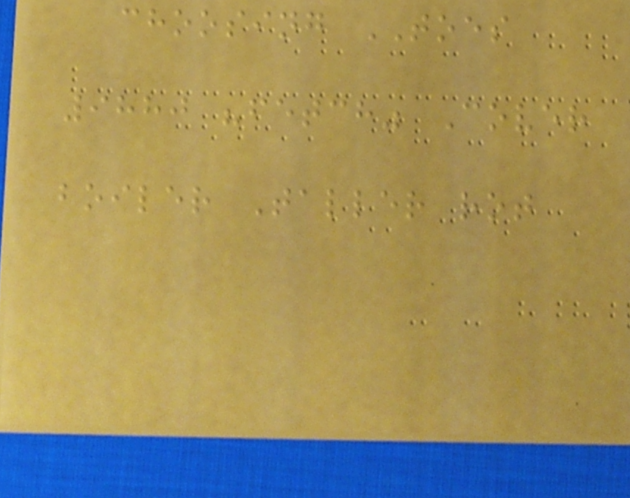choosing TOES
9880 "fetch" Cover
boiler Taller rot
